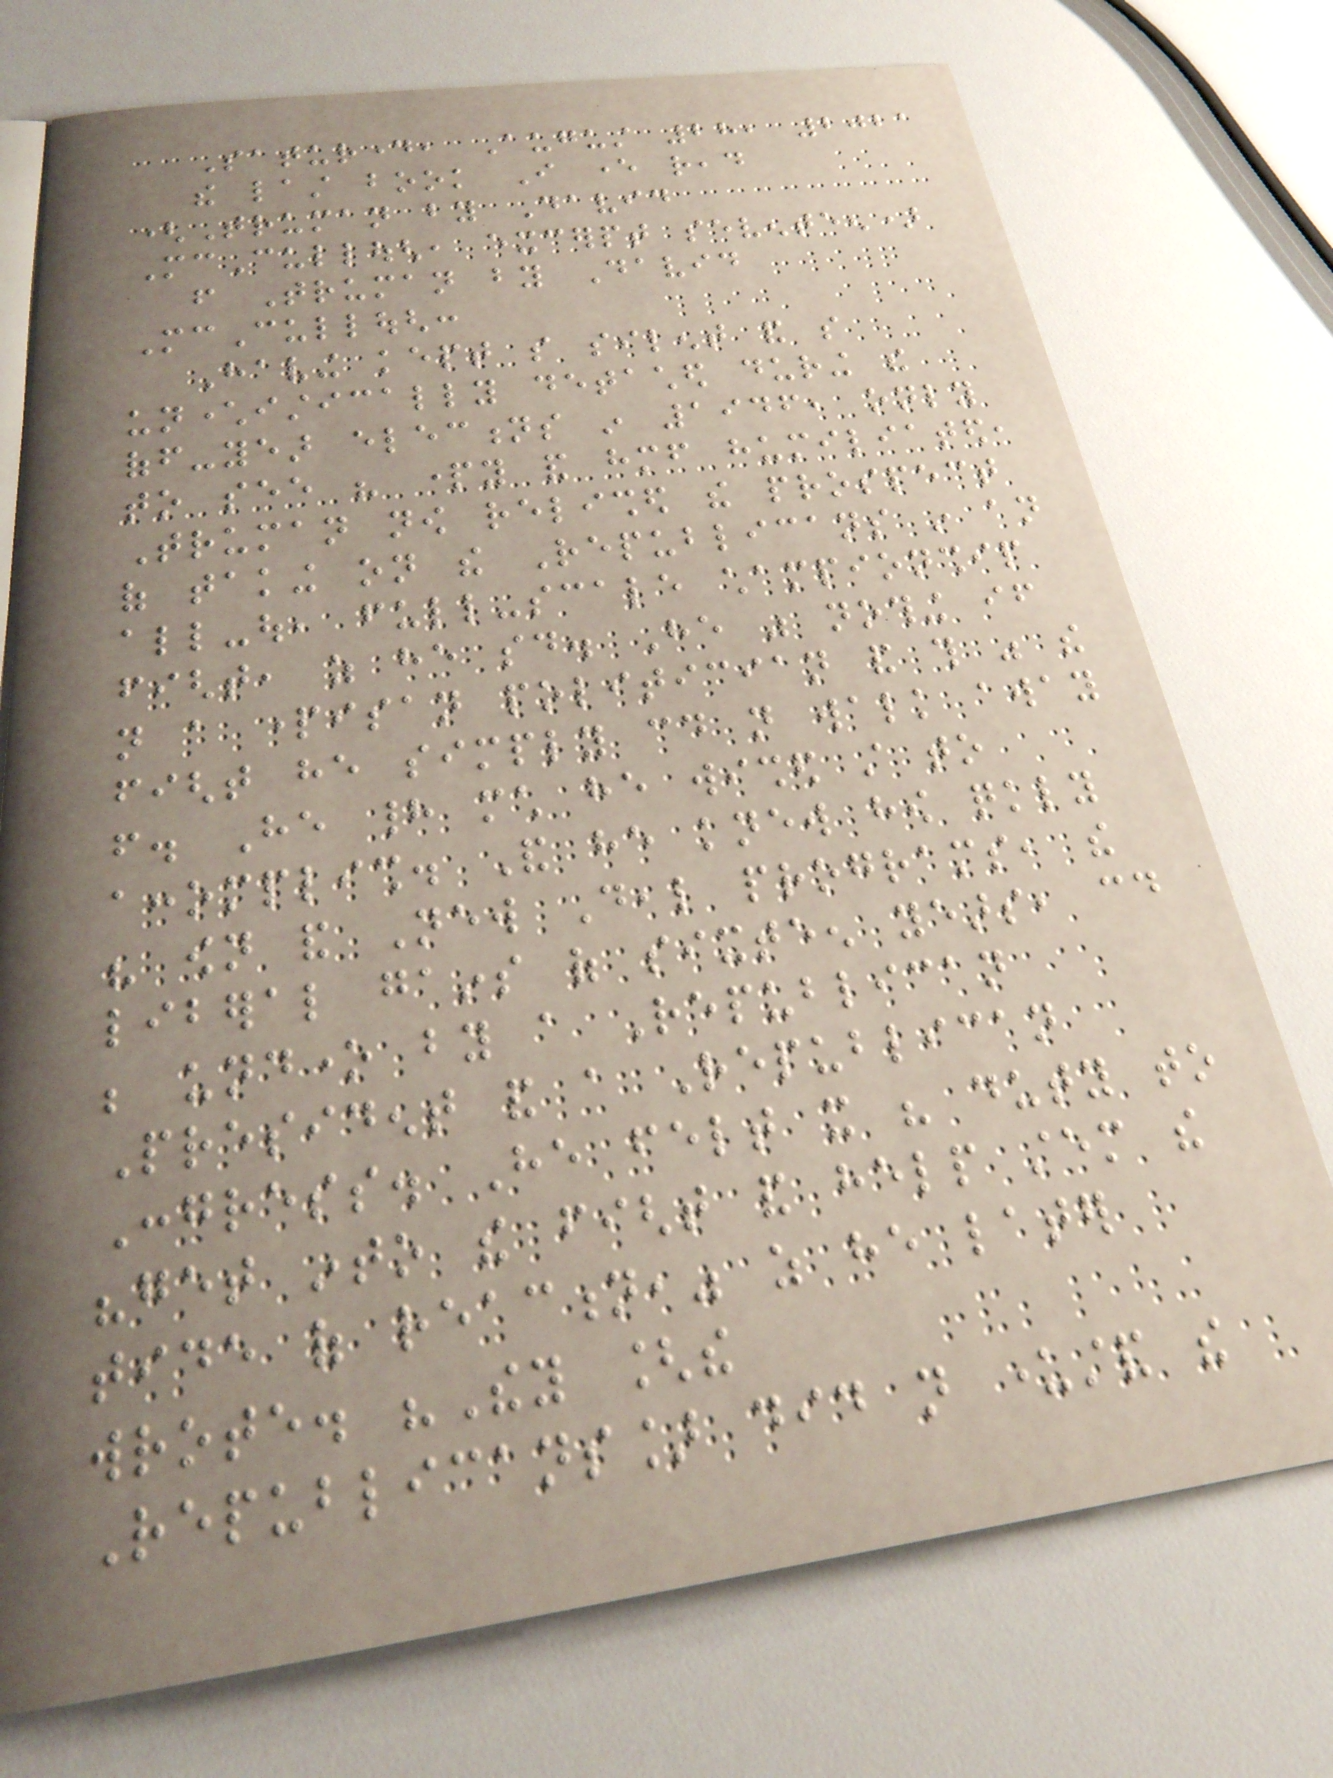Saturday, August 28, 2021
the last book I ever read
(Truman by David
McCullough, excerpt seventeen)
from Truman by David
McCullough:
Having kept so silent and so
uncharacteristically detached during the
off-year elections in 1946, only
to see his party and himself humiliated,
Truman now relished the prospect
of taking on the Republicans in an
all-out, full-scale championship
fight, as he said. He was nothing if
not a partisan politician and this was the
fight he simply could not walk away
from. He had much he wished still to
accomplish. And he knew how quickly
his own and New Deal programs, the
liberal gains of sixteen years, could
be undone by a Republican
President and a Republican
Congress. He felt it his duty to
"get into the fight and help stem the
tide of reaction," as he later
wrote. "They [the
Republicans] did not understand the
